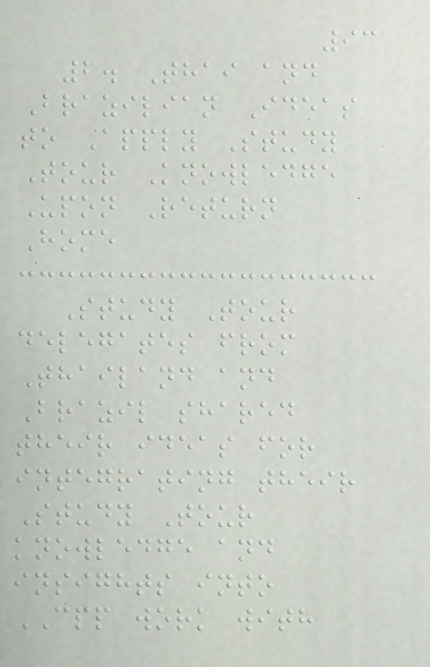93
2. Thai and
Brazilian Ideas
to Apply Study
Tour Knowledge
Upon Return
Home
Study Tour
delegates from
Thailand and
Brazil shared
their ideas for
integrating their
Study Tour
knowledge and
insights into
CPP work with
